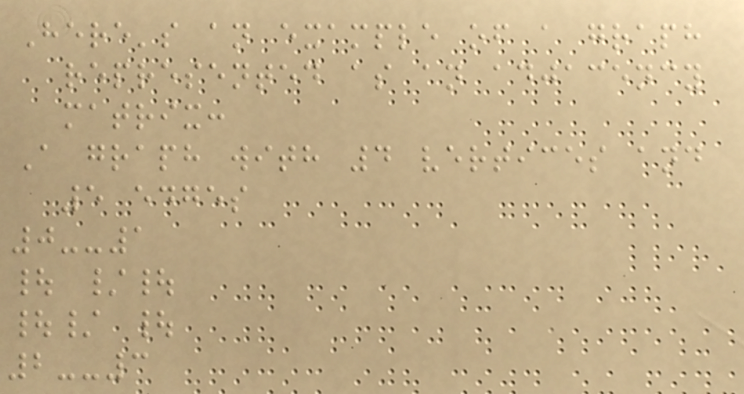Here's an example of a graph
represented as an adjacency
matrix:
A graph with 4 vertices and
5 edges
0--1
| /|
|/ |
2--3
